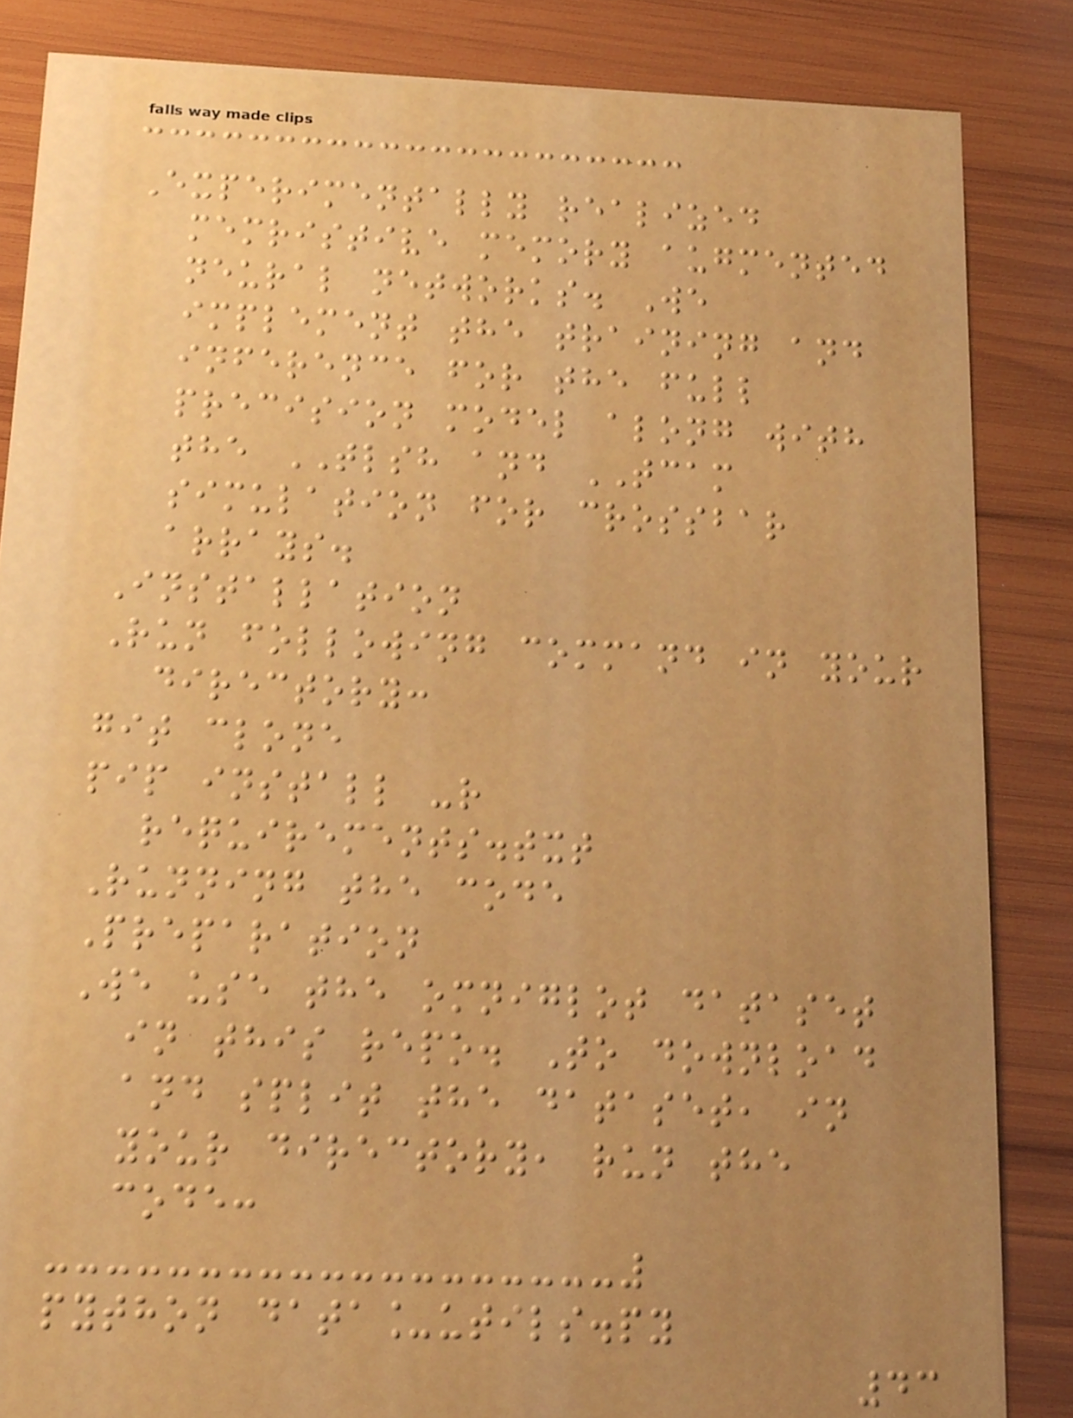Experimentally realized
memristive memory augmented
neural networks. We
implement the training and
inference for the full
precision model along with
the TLSH and TCAM
simulation for crossbar
arrays.
Installation
Run following command in your
directory:
git clone
pip install -r
requirements.txt
Running the code
Preparation
We use the omniglot dataset
in this repo. To download
and split the dataset, in
your directory, run the
code:
python data_utils.py
43
